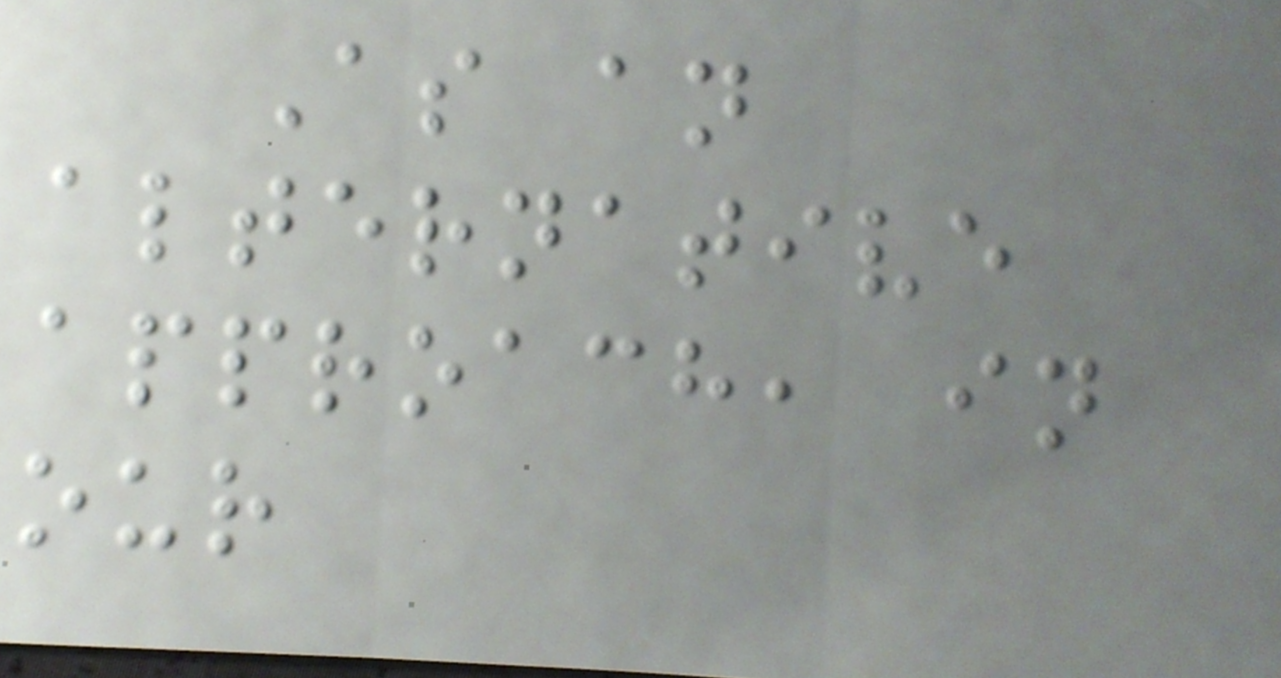As an
alternative
approach, in
our
